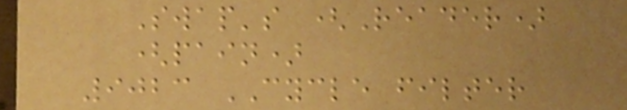Swap's (Reader)
(pain)
9023 CYCLE filter
